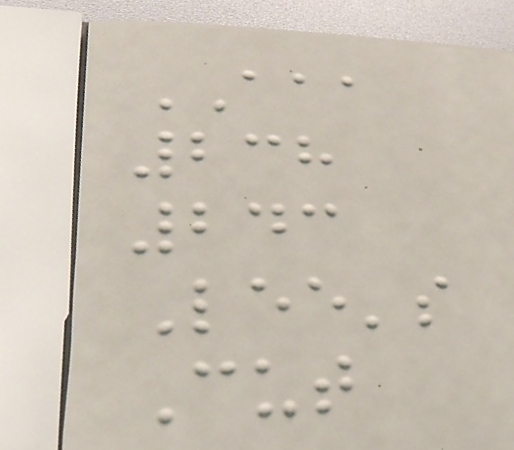AAA
238
243
Lee's
Cut
